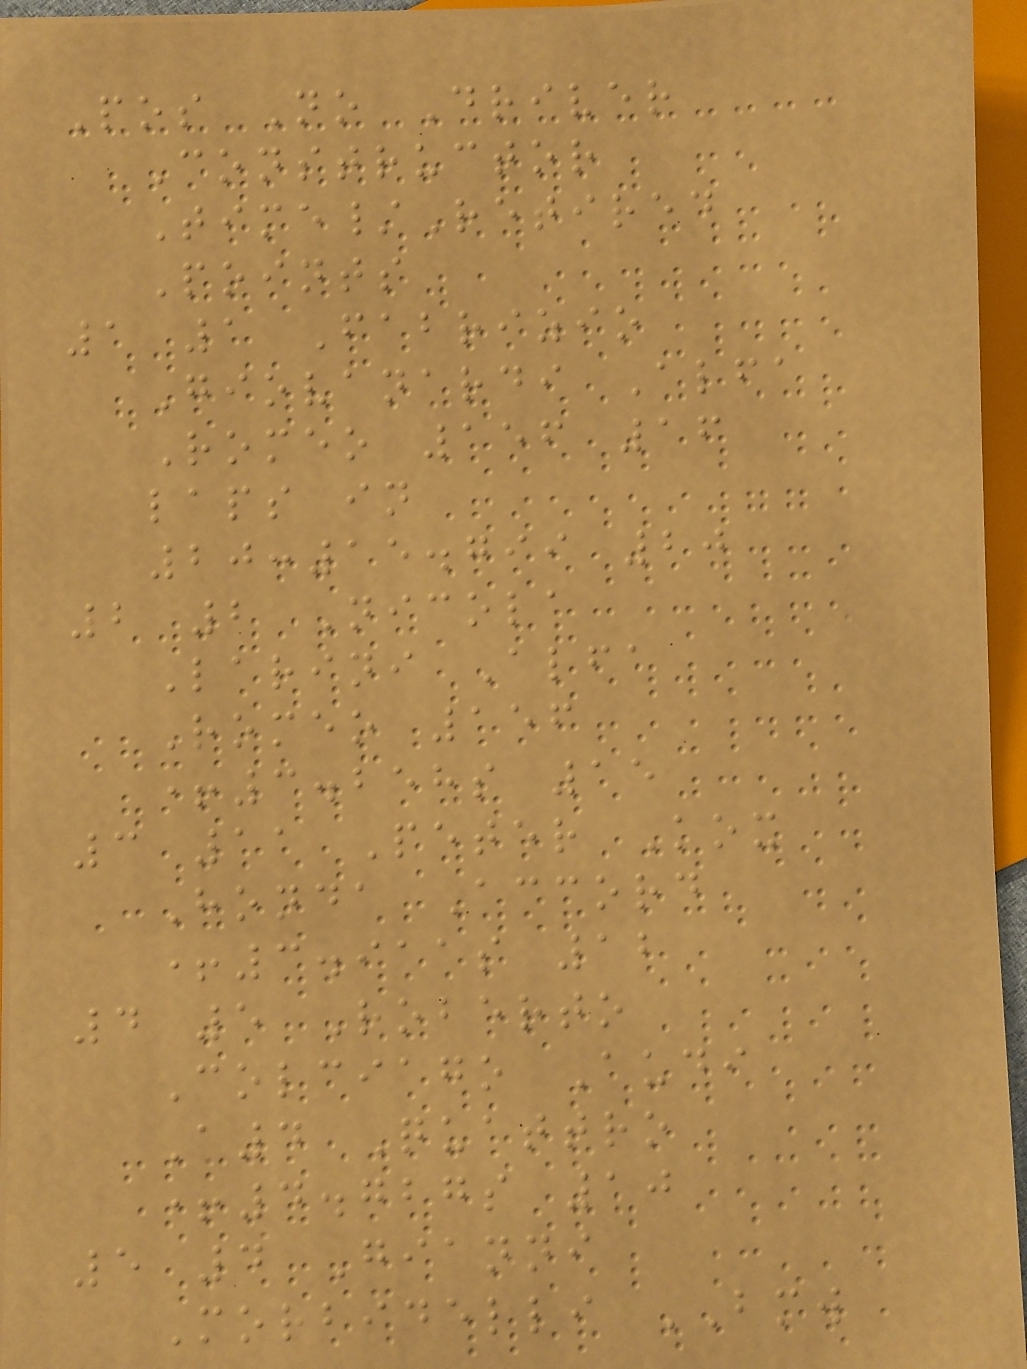Pos No Driver
Constructor
Time/Retired
Points
1 1 Fabrizio
Giovanardi Alfa
Romeo 156 16
laps in
20:15.799 20
2 2 Nicola
Larini Alfa
Romeo 156
+3.258s 15
3 11 Peter Kox
Honda Accord
+3.911s 12
4 5 Roberto
Colciago Audi
A4 Quattro
+4.727s 10
5 4 Gianni
Morbidelli BMW
